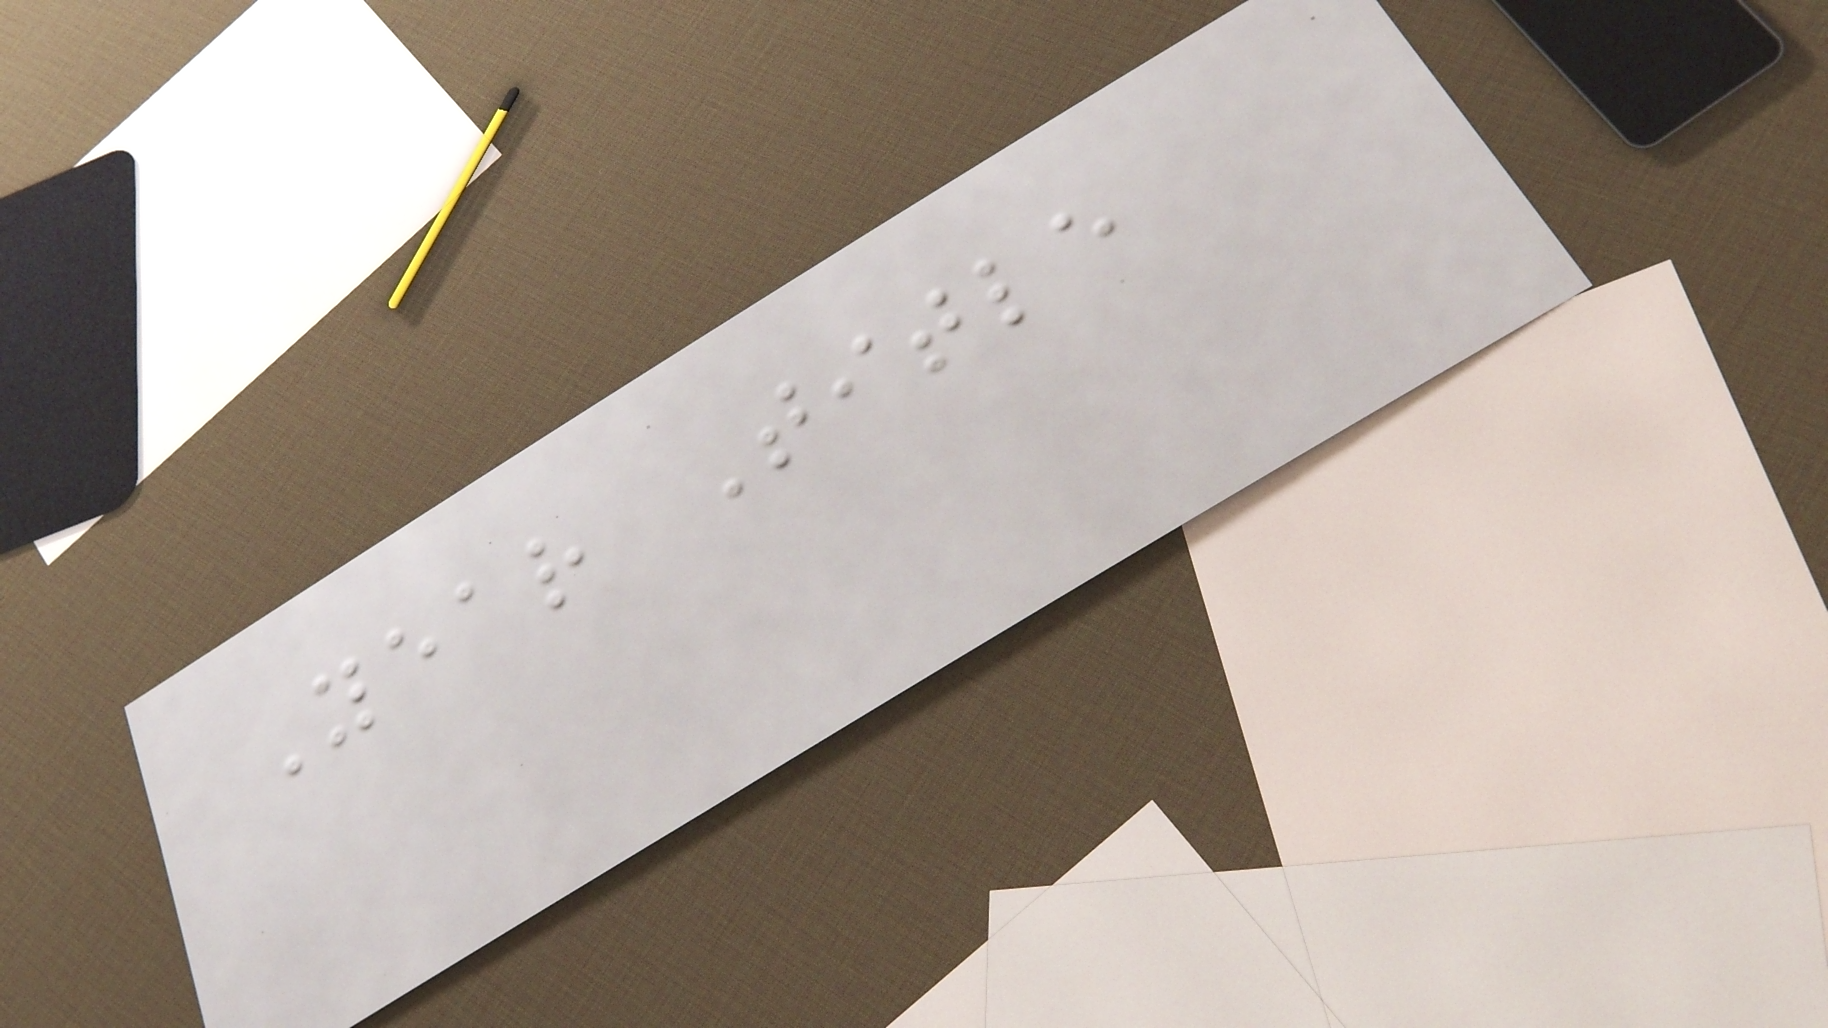Year Title
